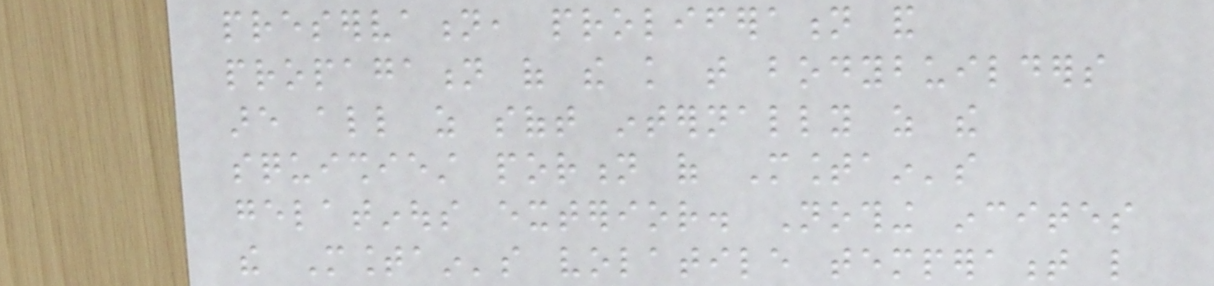preservation, proliferation and
propagation of the knowledge that bodybuilders
are all as soft internally as the
squishiest portion of Mountain's
gelatinous exterior. Nothing incites
the Mountain's volatile temperament like
